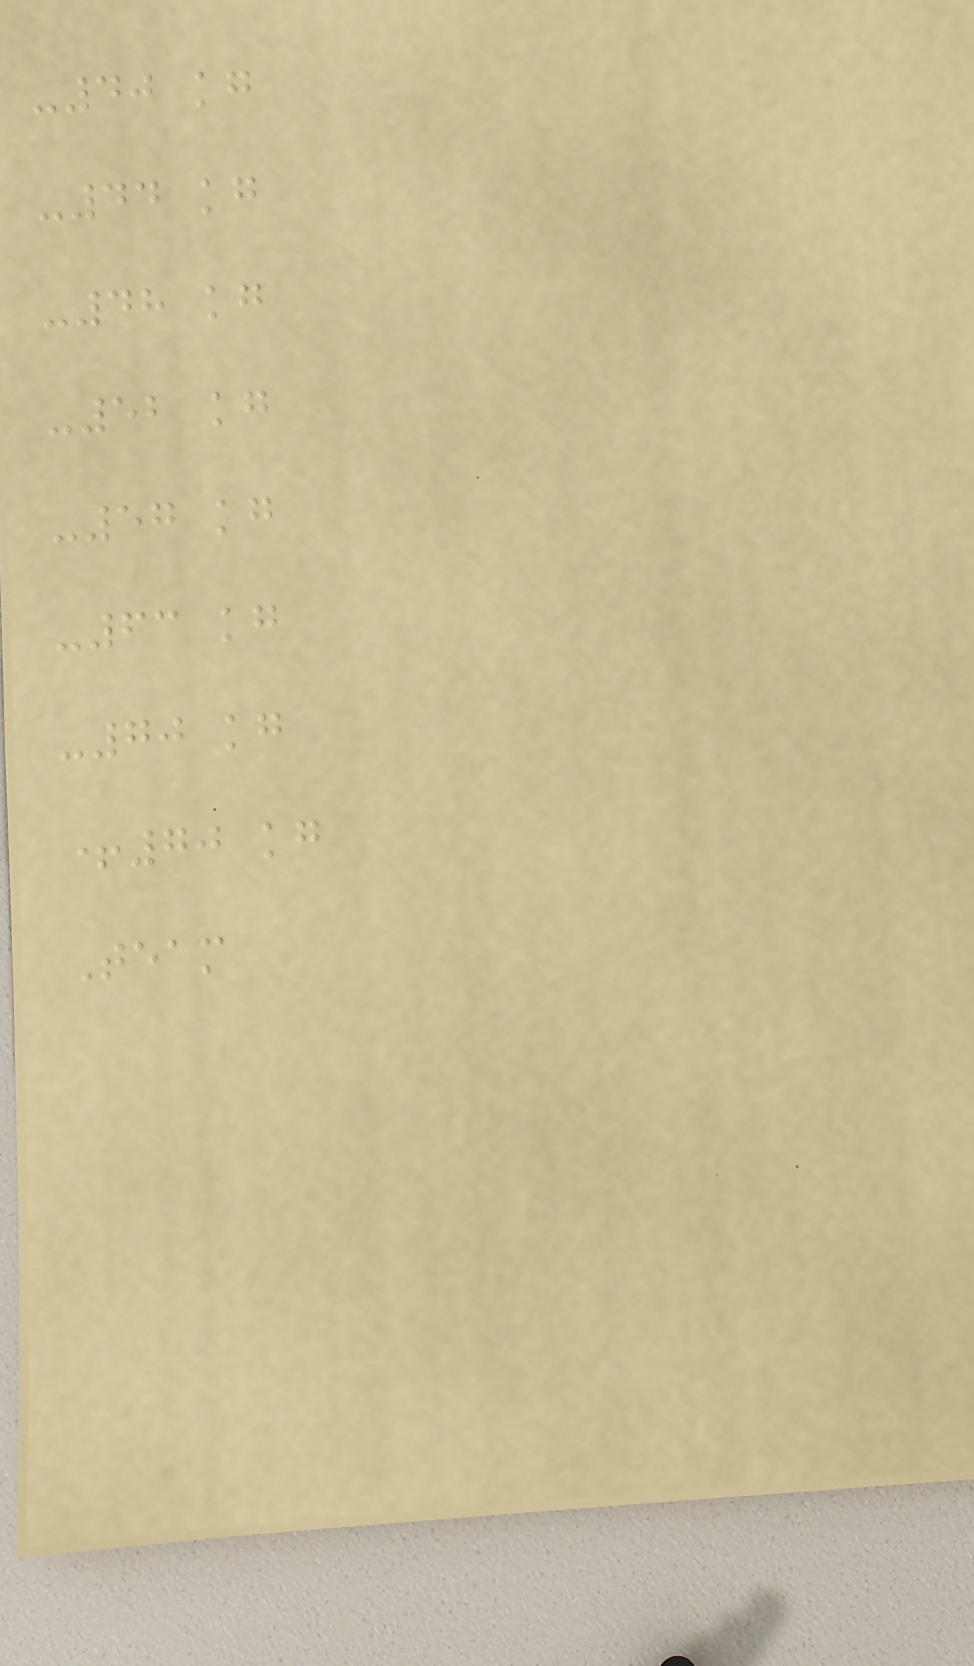-40 kg
-44 kg
-48 kg
-52 kg
-57 kg
-63 kg
-70 kg
+70 kg
Team
